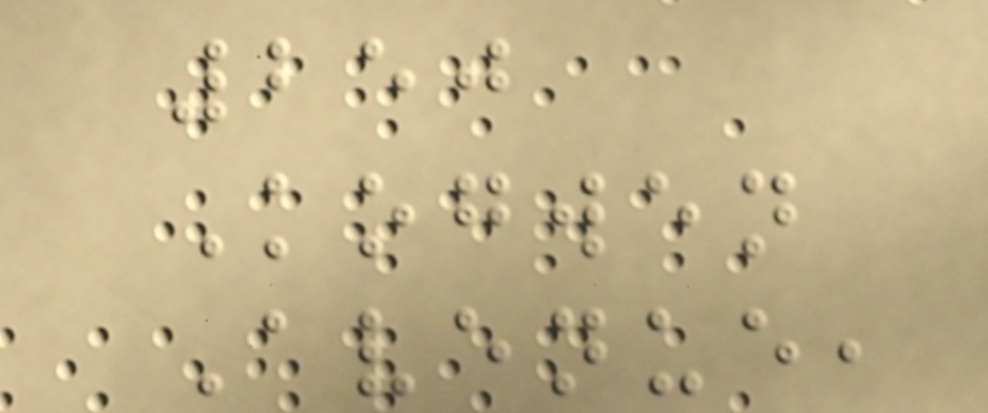250
Kogwen
Avenue,
